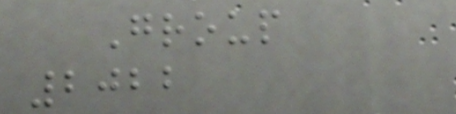Group
2022
